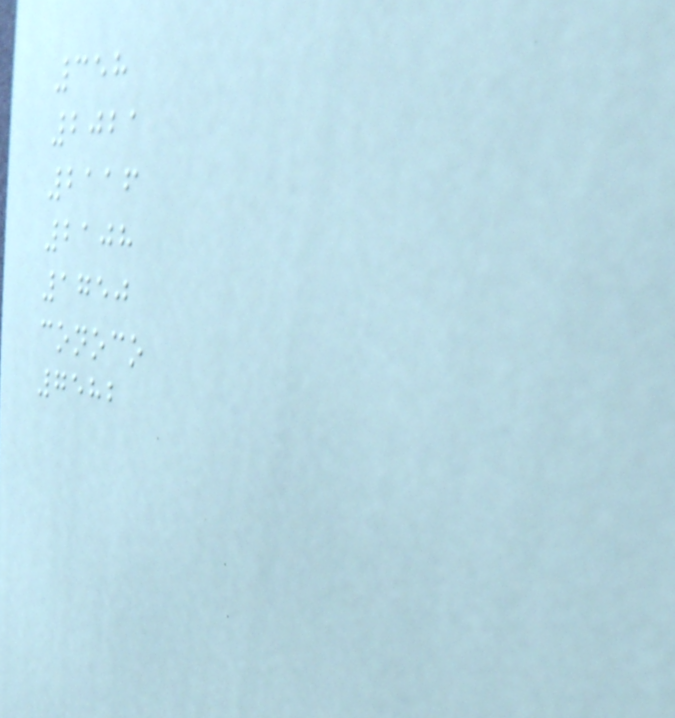358
2021
2116
2108
1750
conoco
7582
